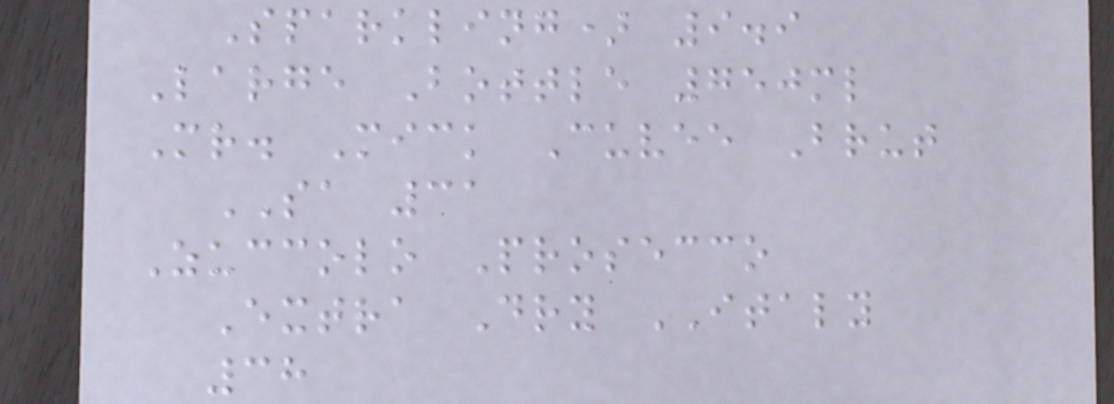Sparkling) 9.9
Large Bottle 750ml
Mr. Mick Cuvee Brut
SA 31
Zuccolo Prosecco
Extra Dry ITALY
38
